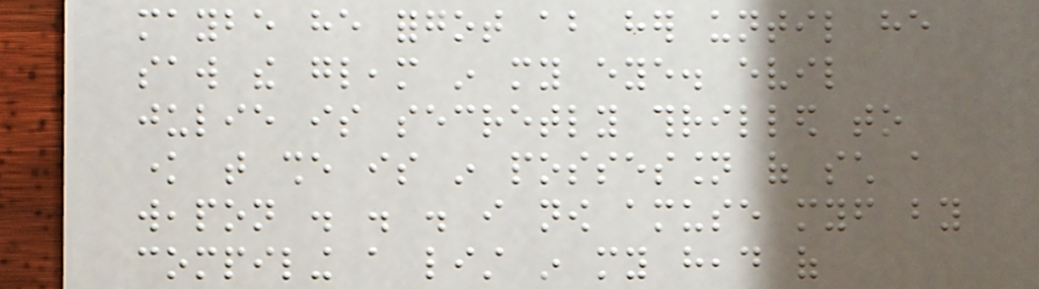maybe he forgot about her until he
saw the gleam in my eye. evil
julie is secretly thrilled to
know that she is in possession of such a
weapon . . . i now amuse myself by
compiling a list in my head of
